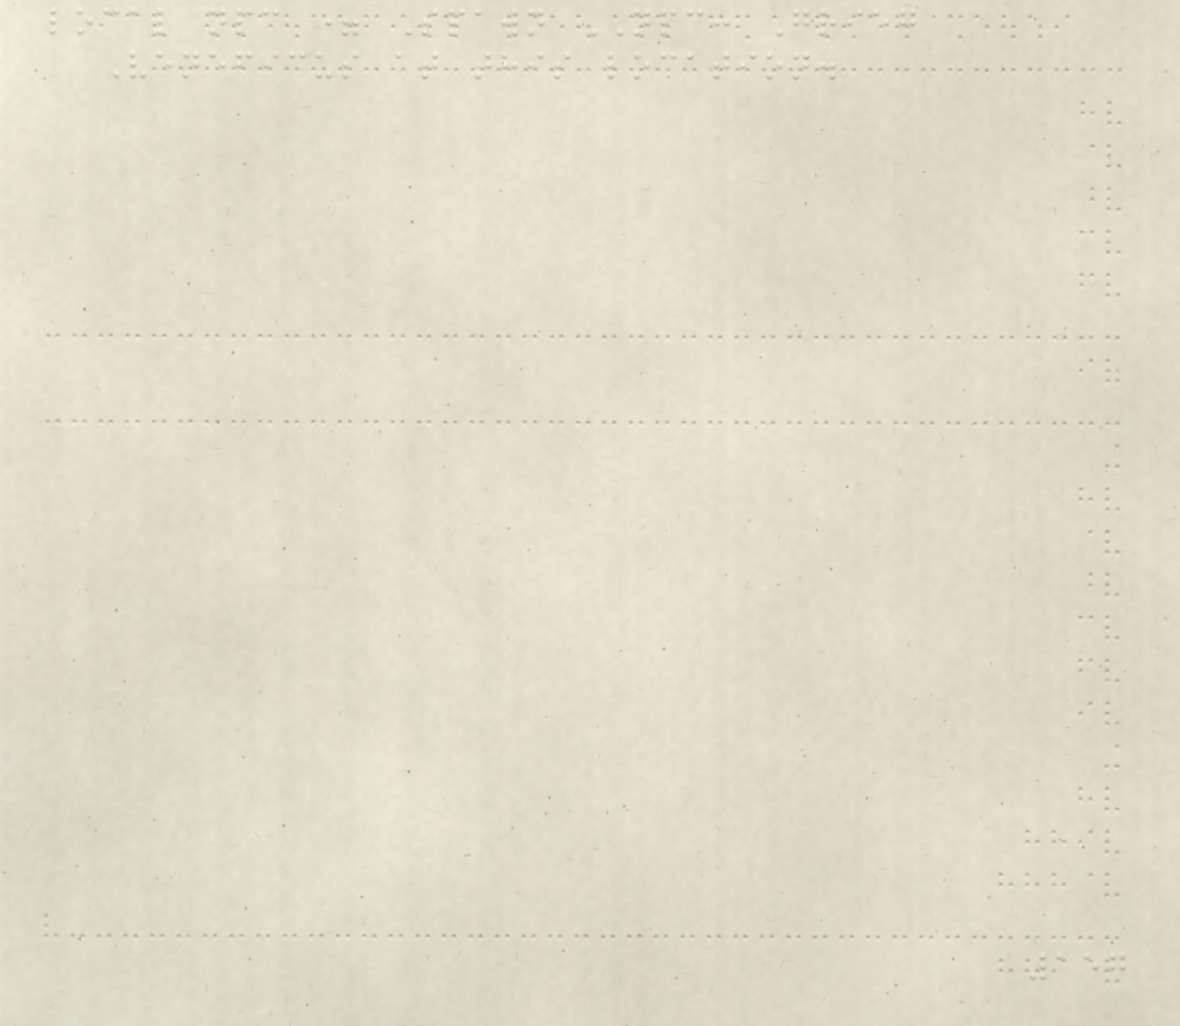local npc = Spawn NPC: Grieg
Veneficus at this location.
157
